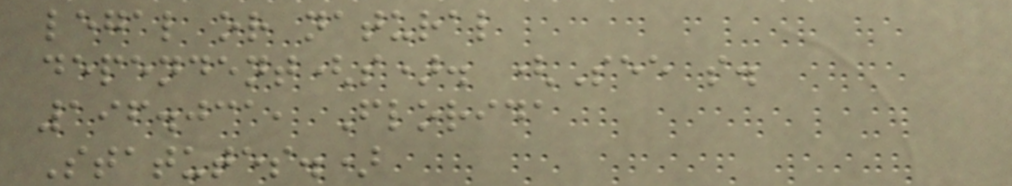legal or natural
dependent(s). (See s.
196.031, Florida
Statutes.)
